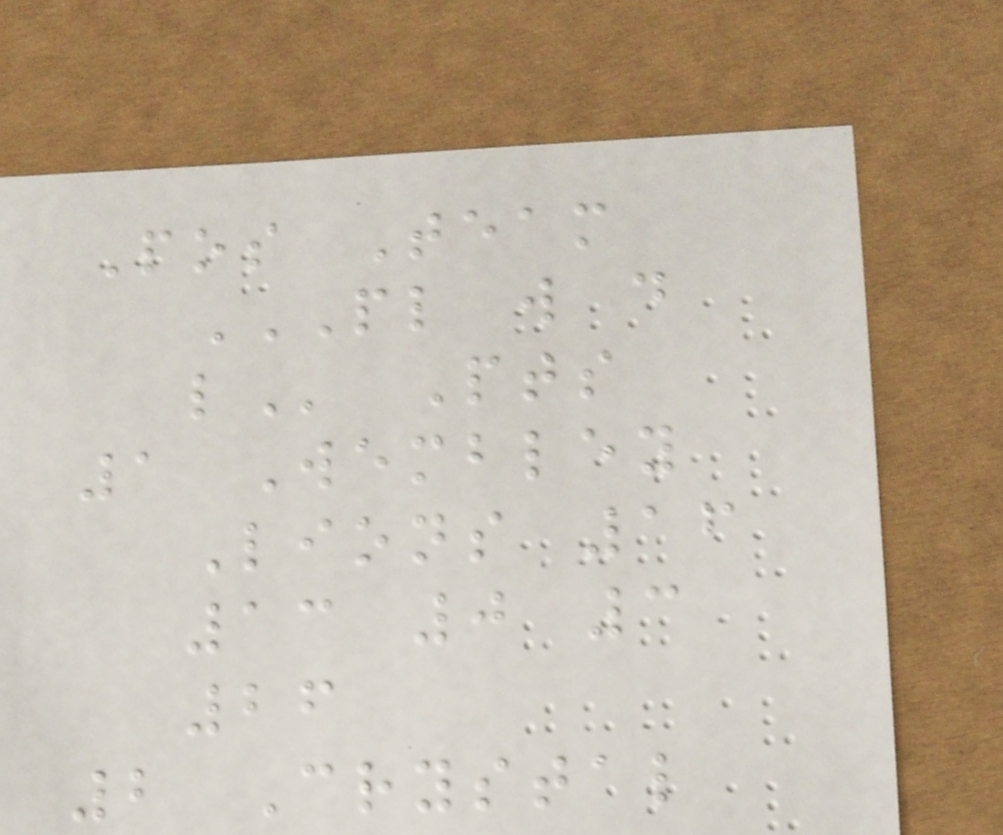Pos Team
PL W D
L Pts
1 Wembley
Lions 16
13 0 3
26
2 Crystal
